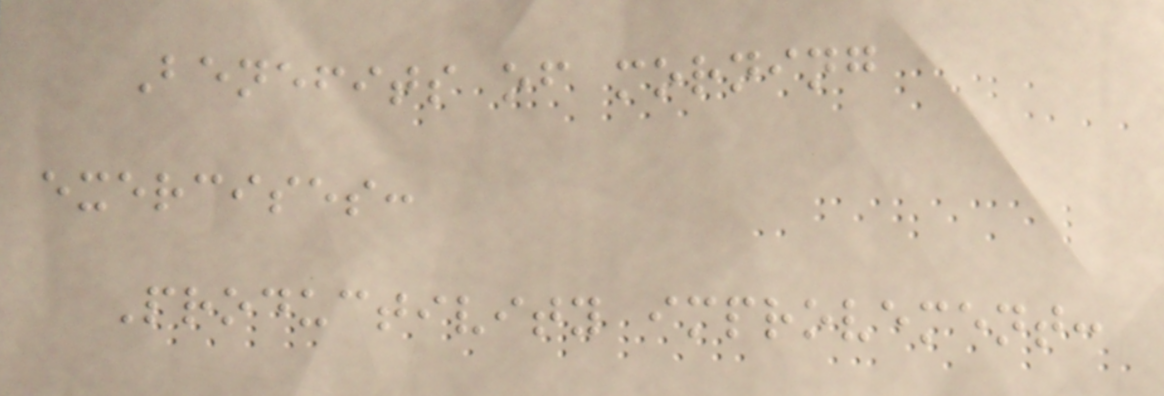Benefits of morning
exercises:
Productivity improvement:
